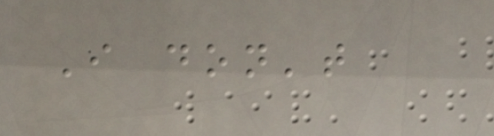I don't
